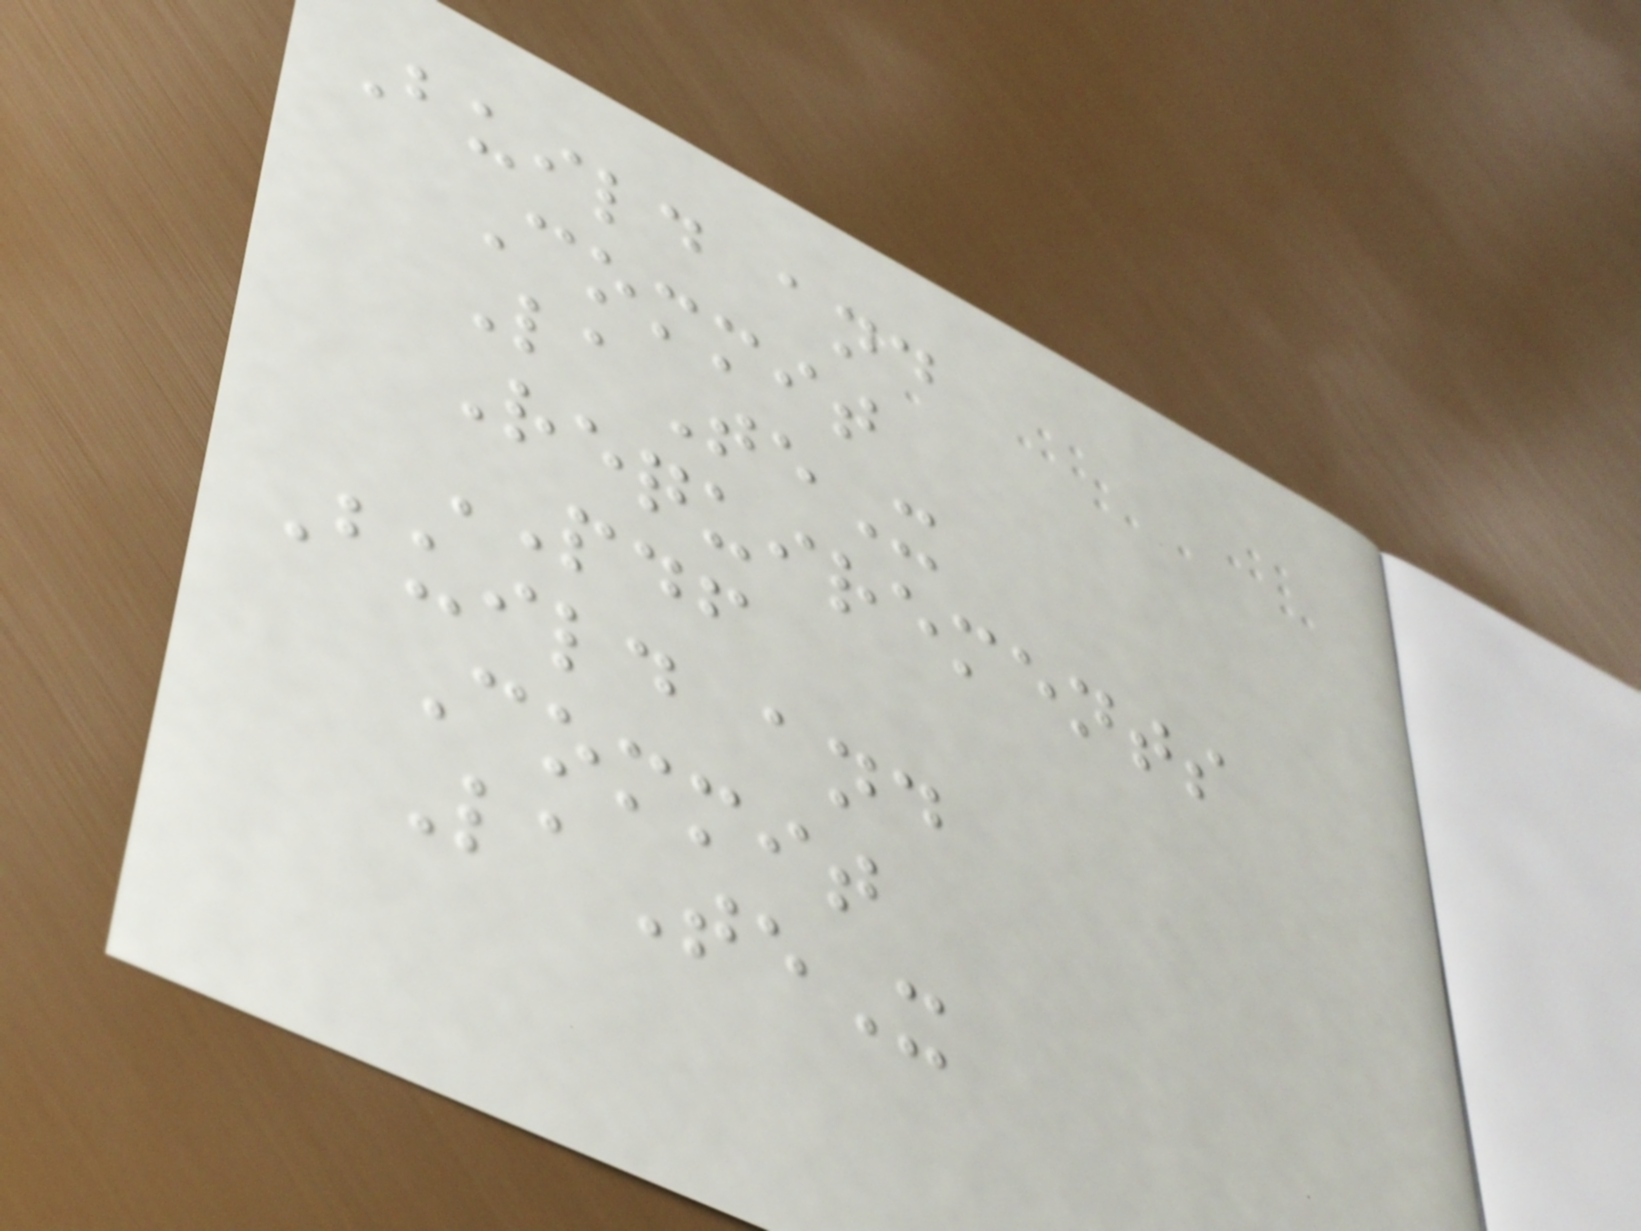Build and
Commit
LaTeX
Requirements
PDF
Build and
Commit
LaTeX
